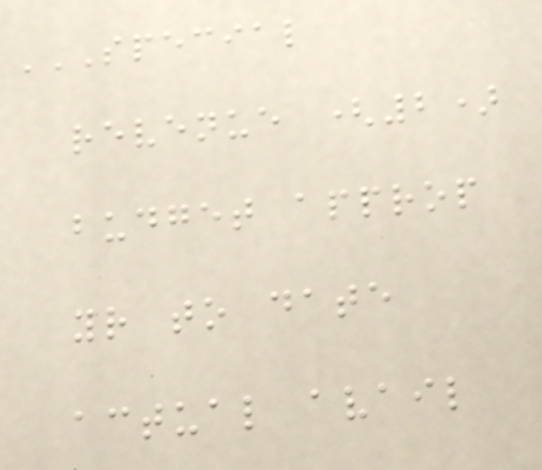SPECIAL
REVENUE (2)
BUDGET APPROP
YR TO DATE
ACTUAL AVAIL
